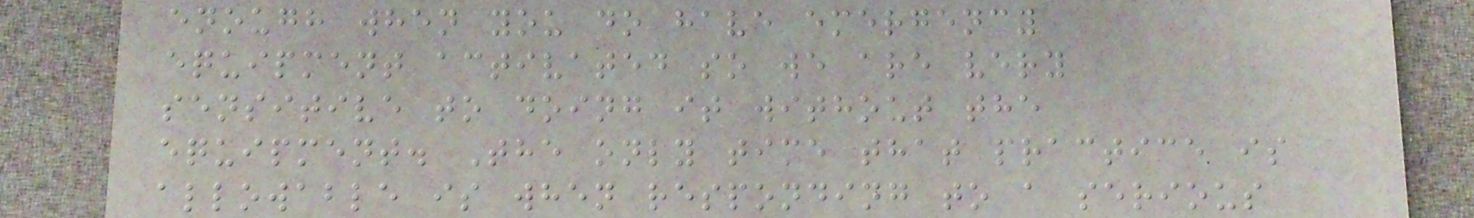enough when you do have emergency
equipment activated so we are very
sensitive to doing it without the
equipment. The only time that practice is
allowable is when responding to a serious
